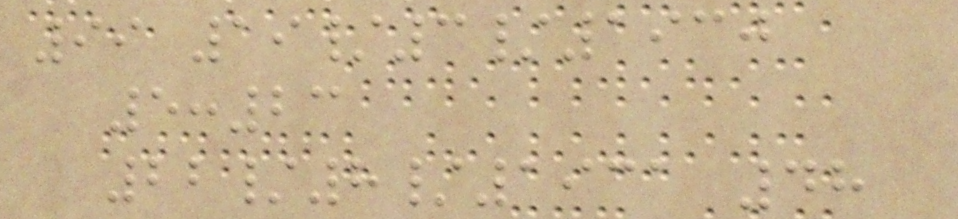99 19/3/1930
5:23
22/8/1931 48
